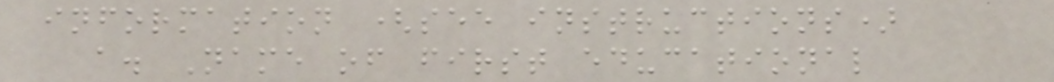information (see instructions)
a. Name of first educational
